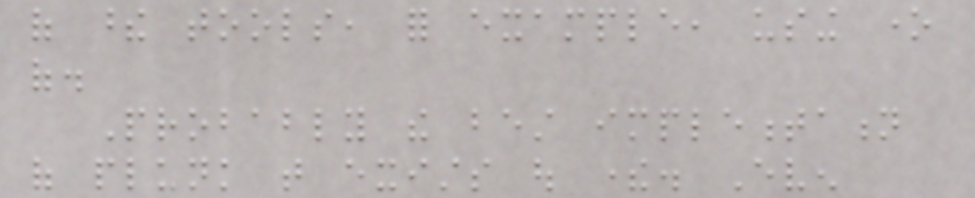of these tools, for example, using one
of.
Probably the best implementation
of plunk that exists out there. Even
